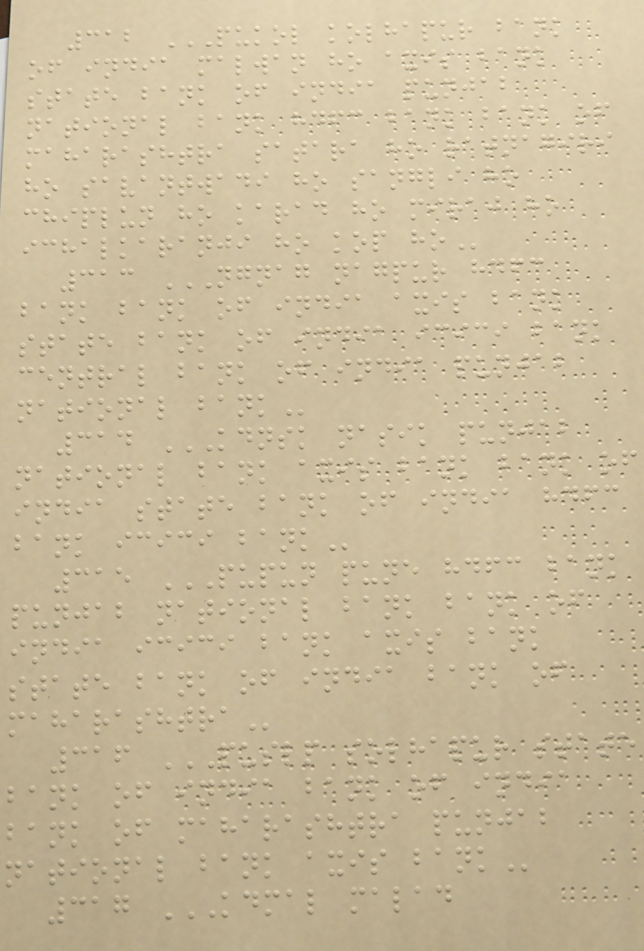312 PUKOL KOLHAPUR BANK
OF INDIA MALWAN HO AXIS BANK
STATE BANK OF INDIA PUNJAB
NATIONAL BANK HDFC BANK BANK OF
MAHARASHTRA SATARA HO RATNAGIRI
HO SAVANTWADI HO SANGLI HO
CHIPLUN HO KARAD HO MIRAJ HO
ICHALKARANJI HO KOP HO
313 NGNAG NAGPUR HDFC
BANK BANK OF INDIA AXIS BANK
STATE BANK OF INDIA ICICI BANK
CENTRAL BANK OF INDIA PUNJAB
NATIONAL BANK
314 KDNSK NASIK PUNJAB
NATIONAL BANK AXIS BANK BANK OF
INDIA STATE BANK OF INDIA HDFC
BANK ICICI BANK
315 PUPUN PUNE HDFC BANK
PUNJAB NATIONAL BANK BANK OF
INDIA ICICI BANK AXIS BANK
STATE BANK OF INDIA BANK OF
MAHARASHTRA
316 PUSLP SOLHAPUR STATE
BANK OF INDIA BANK OF INDIA
BANK OF MAHARASHTRA PUNJAB
NATIONAL BANK AXIS BANK
317 KDMAL MALAD
